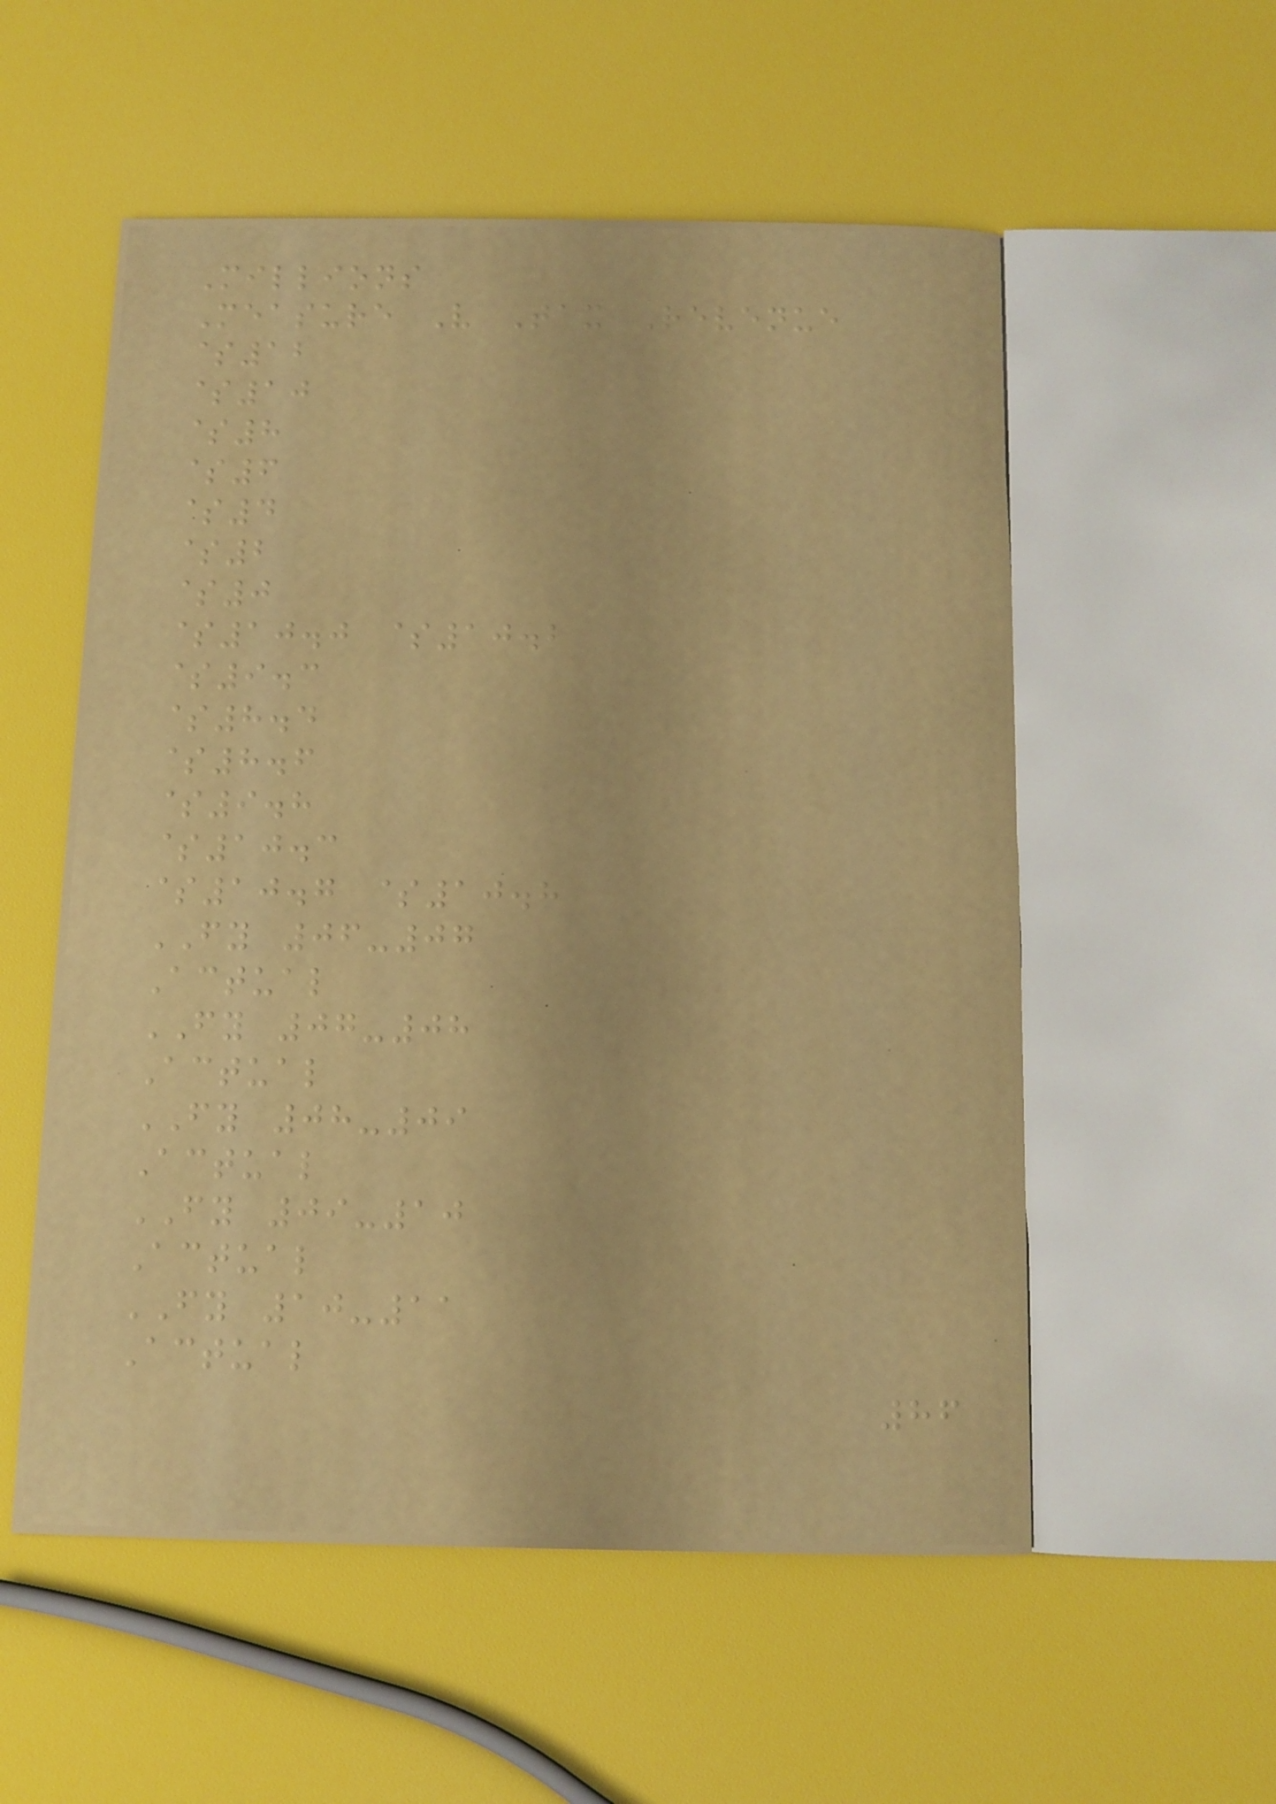Millions
Measure V Tax Revenue
$12
$10
$8
$6
$4
$2
$0
$10.0 $10.2
$9.3
$8.4
$8.6
$9.8
$10.3
$10.7 $10.8
FY 06-07
Actual
FY 07-08
Actual
FY 08-09
Actual
FY 09-10
Actual
FY 10-11
Actual
86
